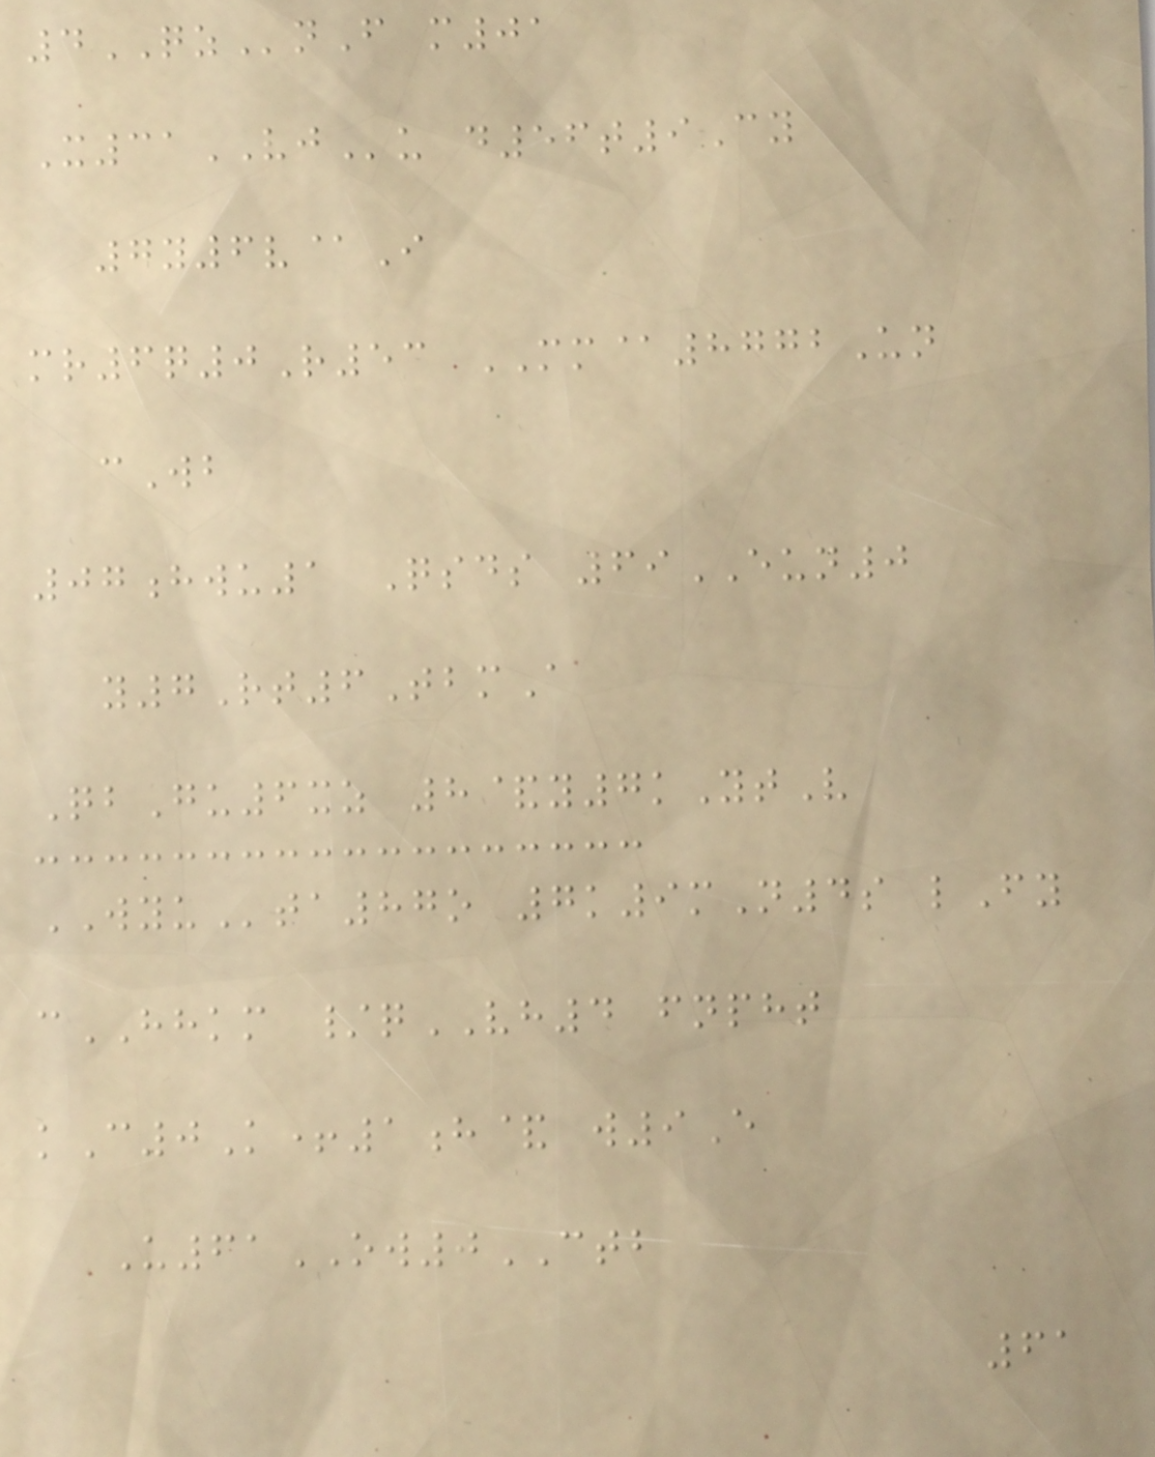4QZnF m01
X31VJu d56t9Cy
7y6v@I
mr6q0R53 MM@8772Un
cWb
07hwu1 Qsds 69EUN0
y7Rt6TbmA
QbGu6xz 8&y7kYtV
WYUta87o 7k9mN4s lFy
cHHKM /qVH4 fnpht
kC0K+1h& w9E
U61OW0CTB
61
